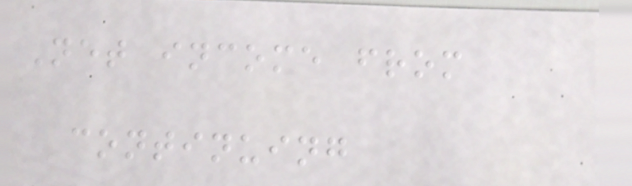Net income from
continuing
